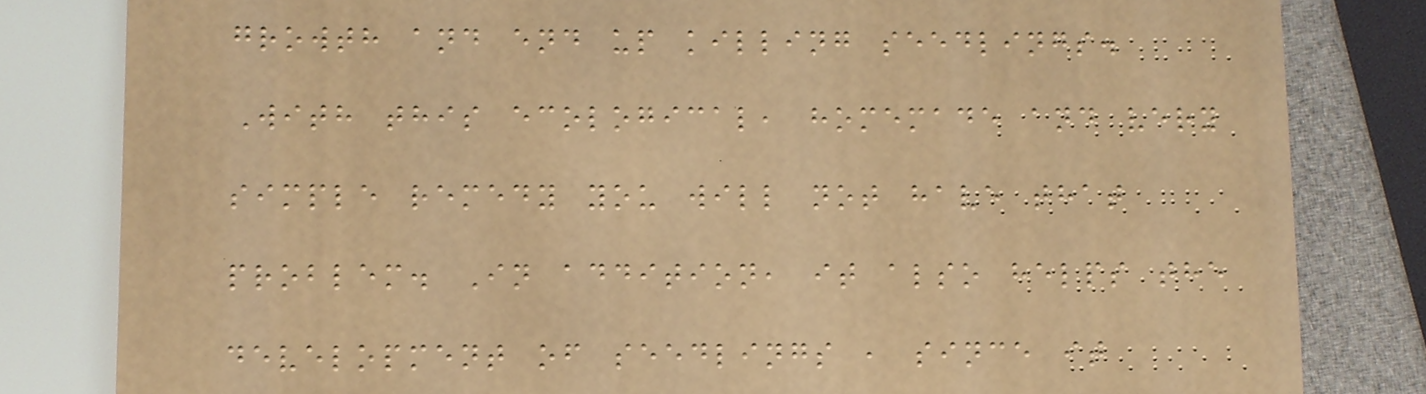growth and end up killing seedlings.
With this ecological, homemade and very
simple remedy you will not have that
problem. In addition, it also helps the
development of seedlings , since it
